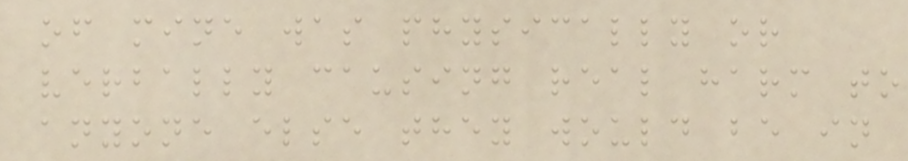of mine was physically or
verbally causing real harm to
anyone else they would be in
